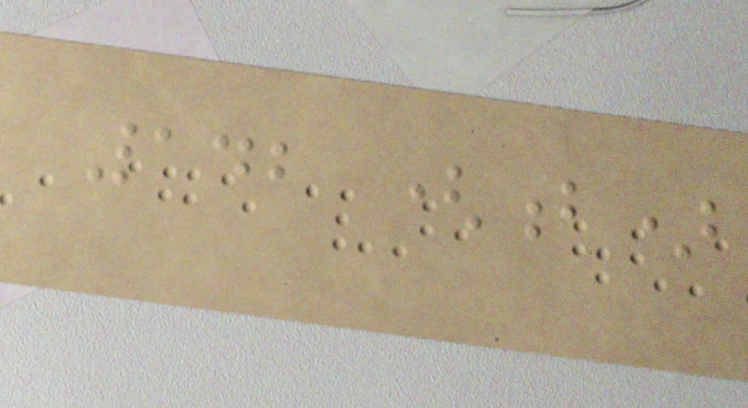142 (b)
